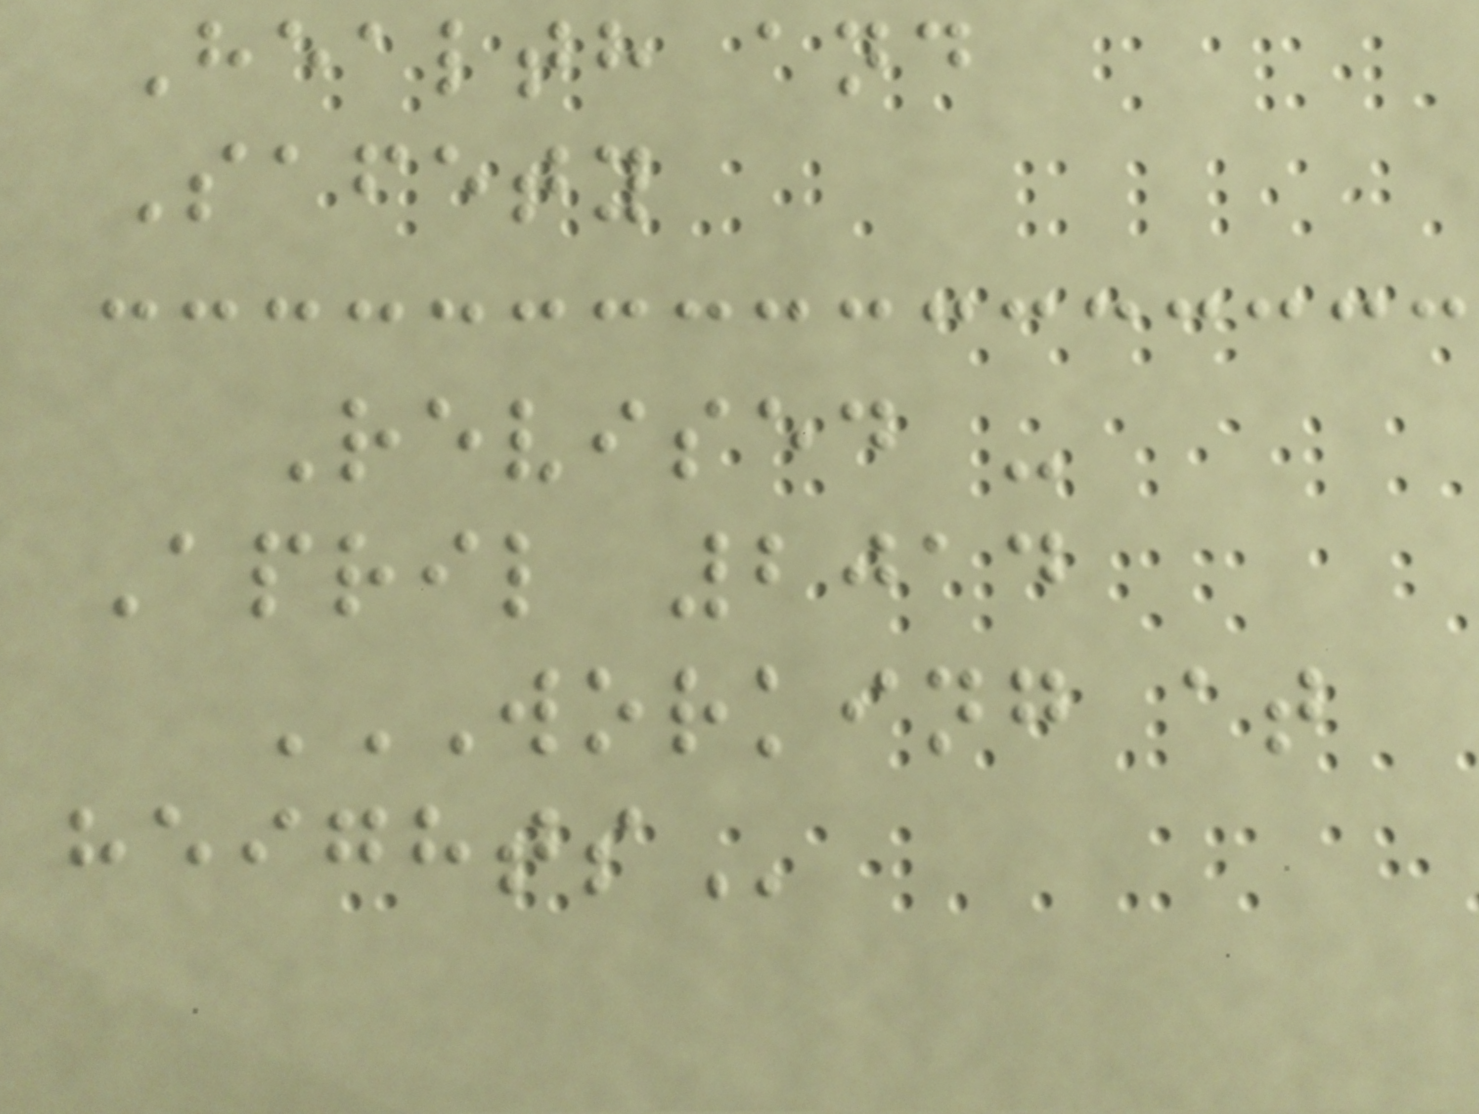Health and
Safety
Revised -
April 2014
WORKING AT
HEIGHTS
